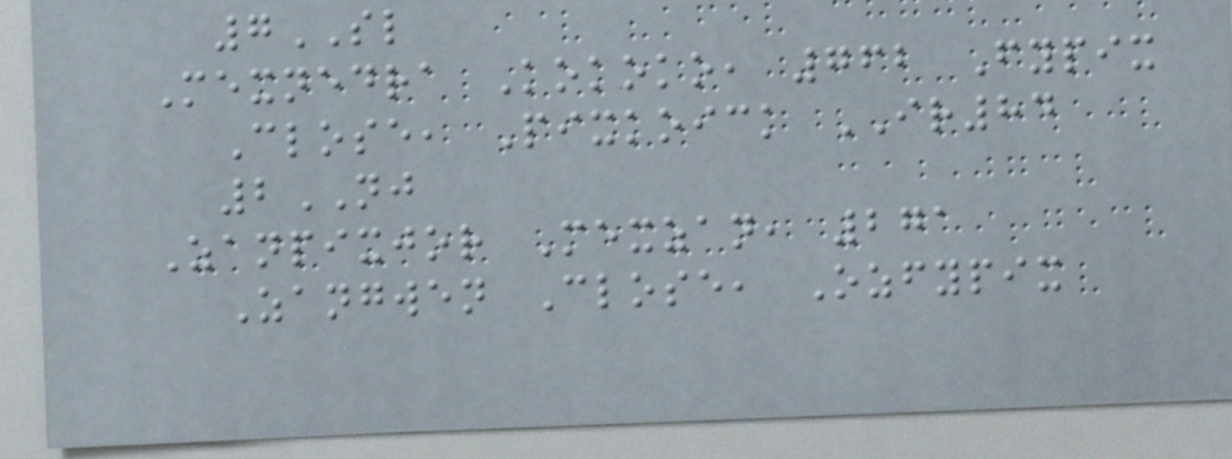7SL
Mexnedra Kokoko, 762 Fypix
Close, Pixkoick IR84
2NJ
Zanpixjor Mexzan, 271
Zangwen Close, Ozfypix
